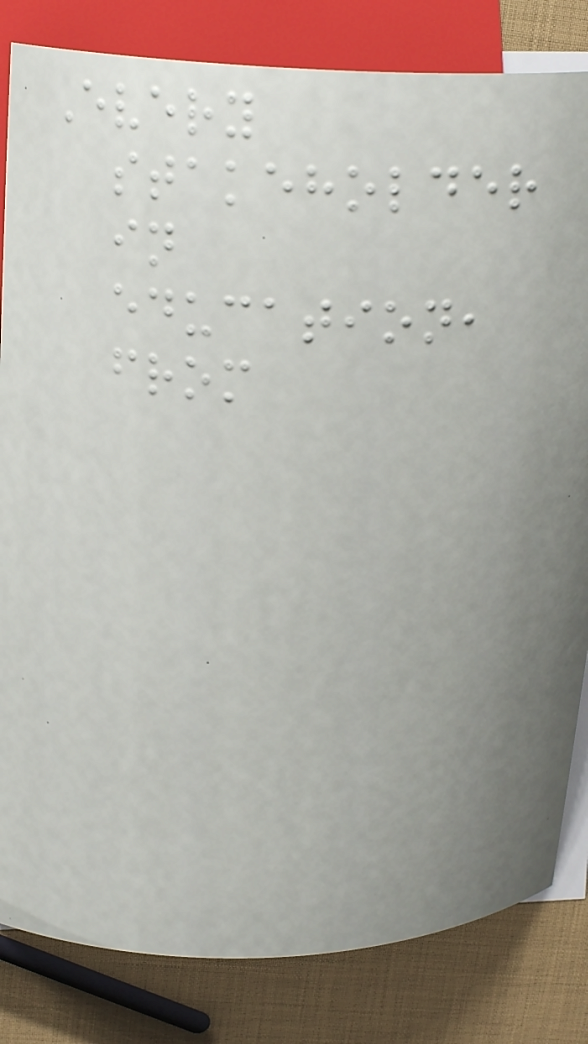Every
stakeholder
in
education,
from
